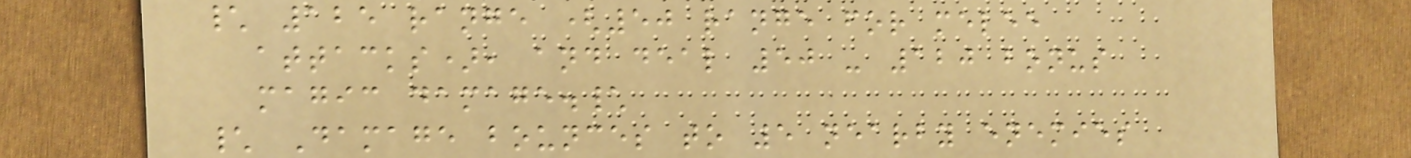\ 125 range (50 range for melee
attacks), and deal 50 - 120 bonus
magic damage.\
\ Damage bounces to 5 nearby enemies
